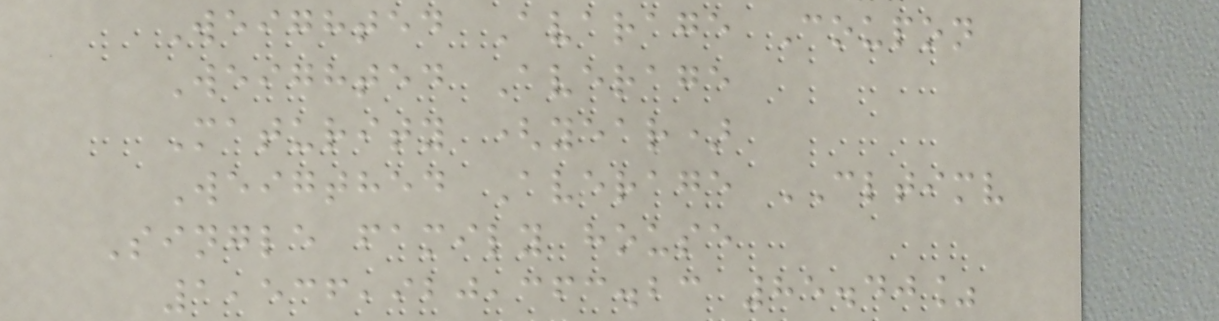Weighted Avarage Coupon
Weighted Average
Maturity (year)
Weigthed Average CLTIMV
Single family house
1,536,920,363.23 85.40%
